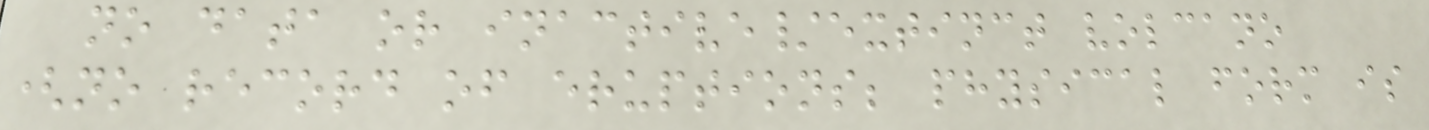no data or inactive/extinct volcano
(no record of eruptions; physical form is
